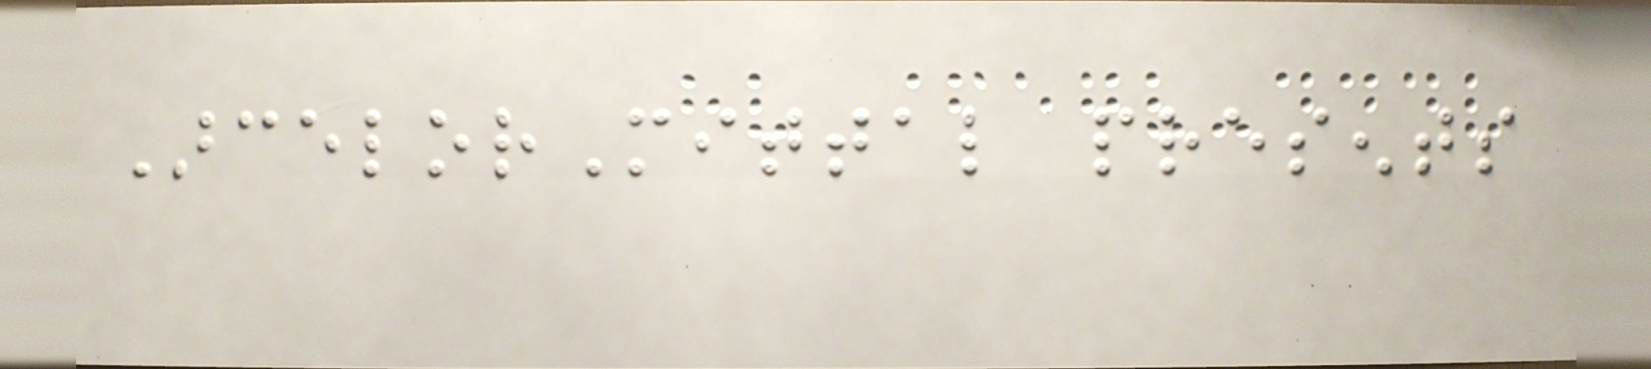ArcelorMittal presents
